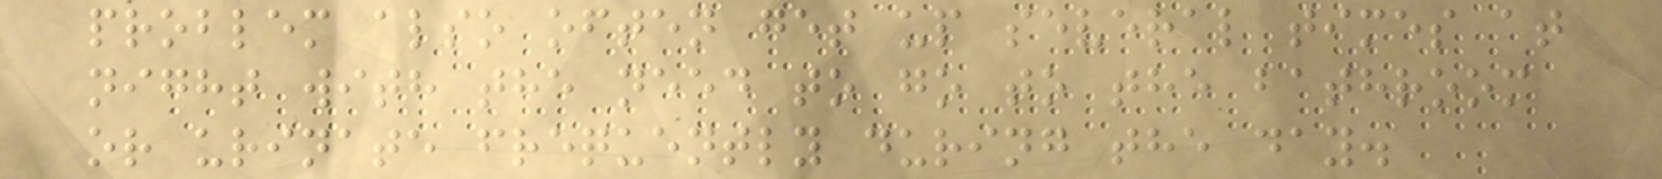problem also often get up several times at
night with the need to go to the bathroom
or urinate frequently during the day.
